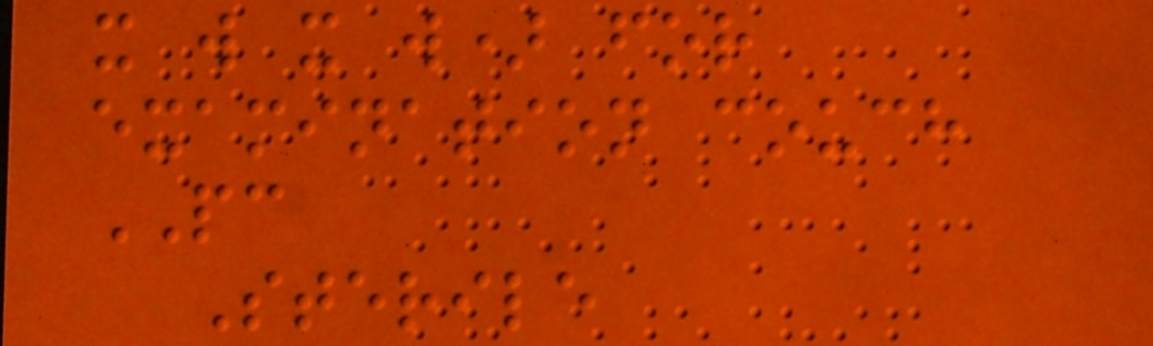x w x w) for
examination couch
PC
Sterile
